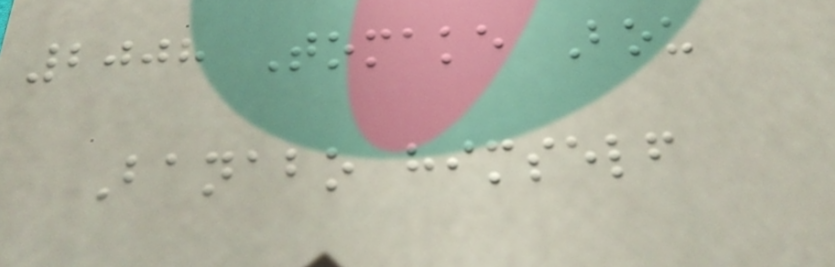2008 Tomake Bou
Banabo himself
